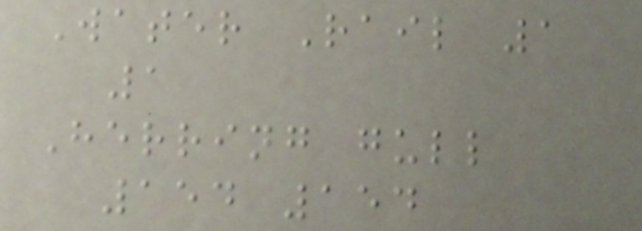Water Rail 1
1
Herring gull
154 154
